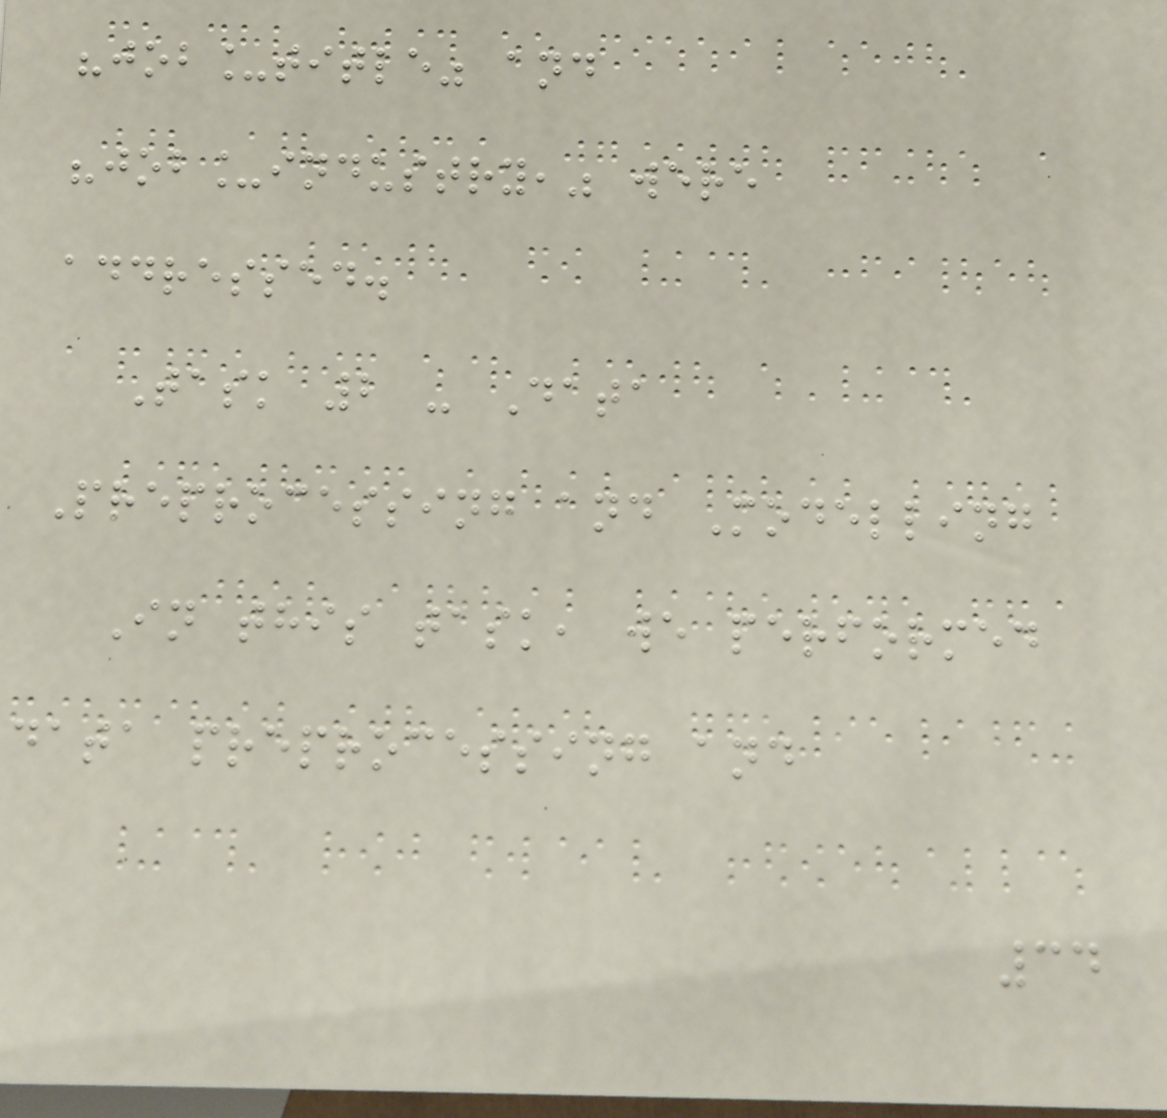"job_title" and
"job_industry," were
addressed.
Task 2 - Data
Preprocessing and Modelling
In this task, we performed
data preprocessing and
34
